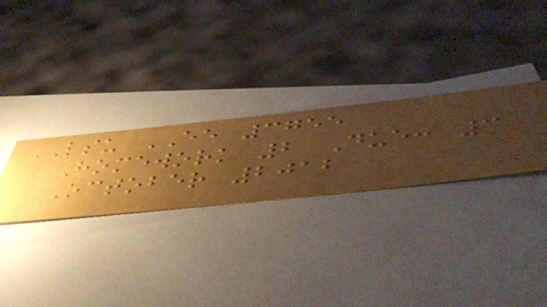LSU EE 3755
Homework 2 Due: 3
October 2012
